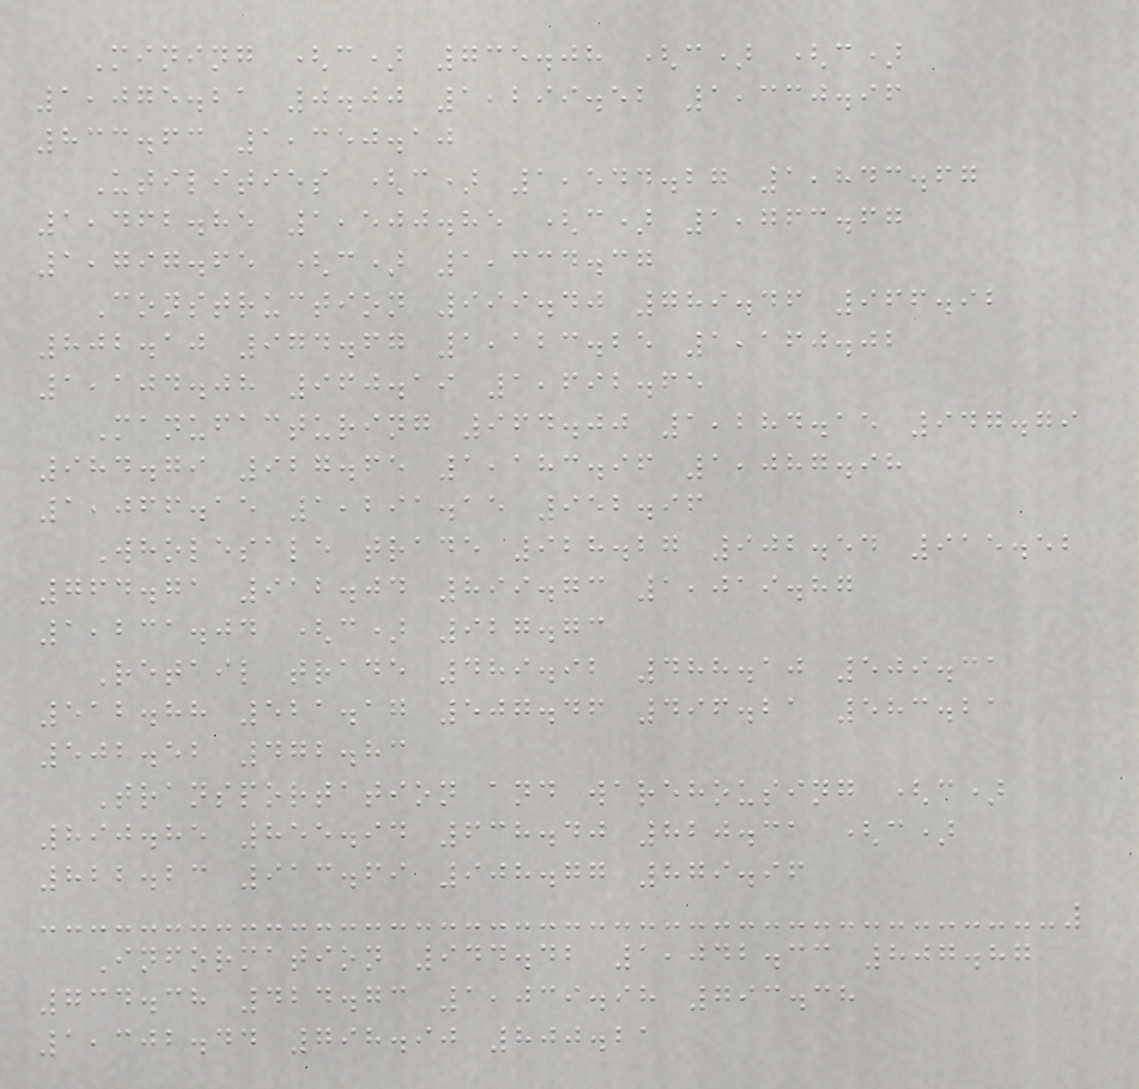Mining (c) 735.08 (c) (c)
1,075.21 0.00 1,299.52 1,330.96
833.63 1,350.10
Utilities (c) 1,544.27 1,843.67
1,462.85 1,500.85 (c) 1,763.67
1,797.65 (c) 1,334.37
Construction 999.40 789.46 966.92
802.10 974.67 1,123.25 1,160.02
1,104.08 960.19 1,692.65
Manufacturing 964.00 1,284.15 947.79
984.79 927.65 1,183.96 1,087.98
1,066.15 1,291.15 952.96
Wholesale trade 928.27 902.54 915.52
764.71 912.04 899.73 1,019.87
1,231.04 (c) 927.73
Retail trade 489.92 488.10 509.31
512.88 521.17 507.46 496.21 583.21
502.52 472.83
Transportation and warehousing (c)
890.85 855.94 638.40 820.31 (c)
822.23 913.69 908.77 879.96
Information 944.42 1,042.33 807.87
734.38 424.73 1,039.98 793.38
1,302.44 798.90 800.21
